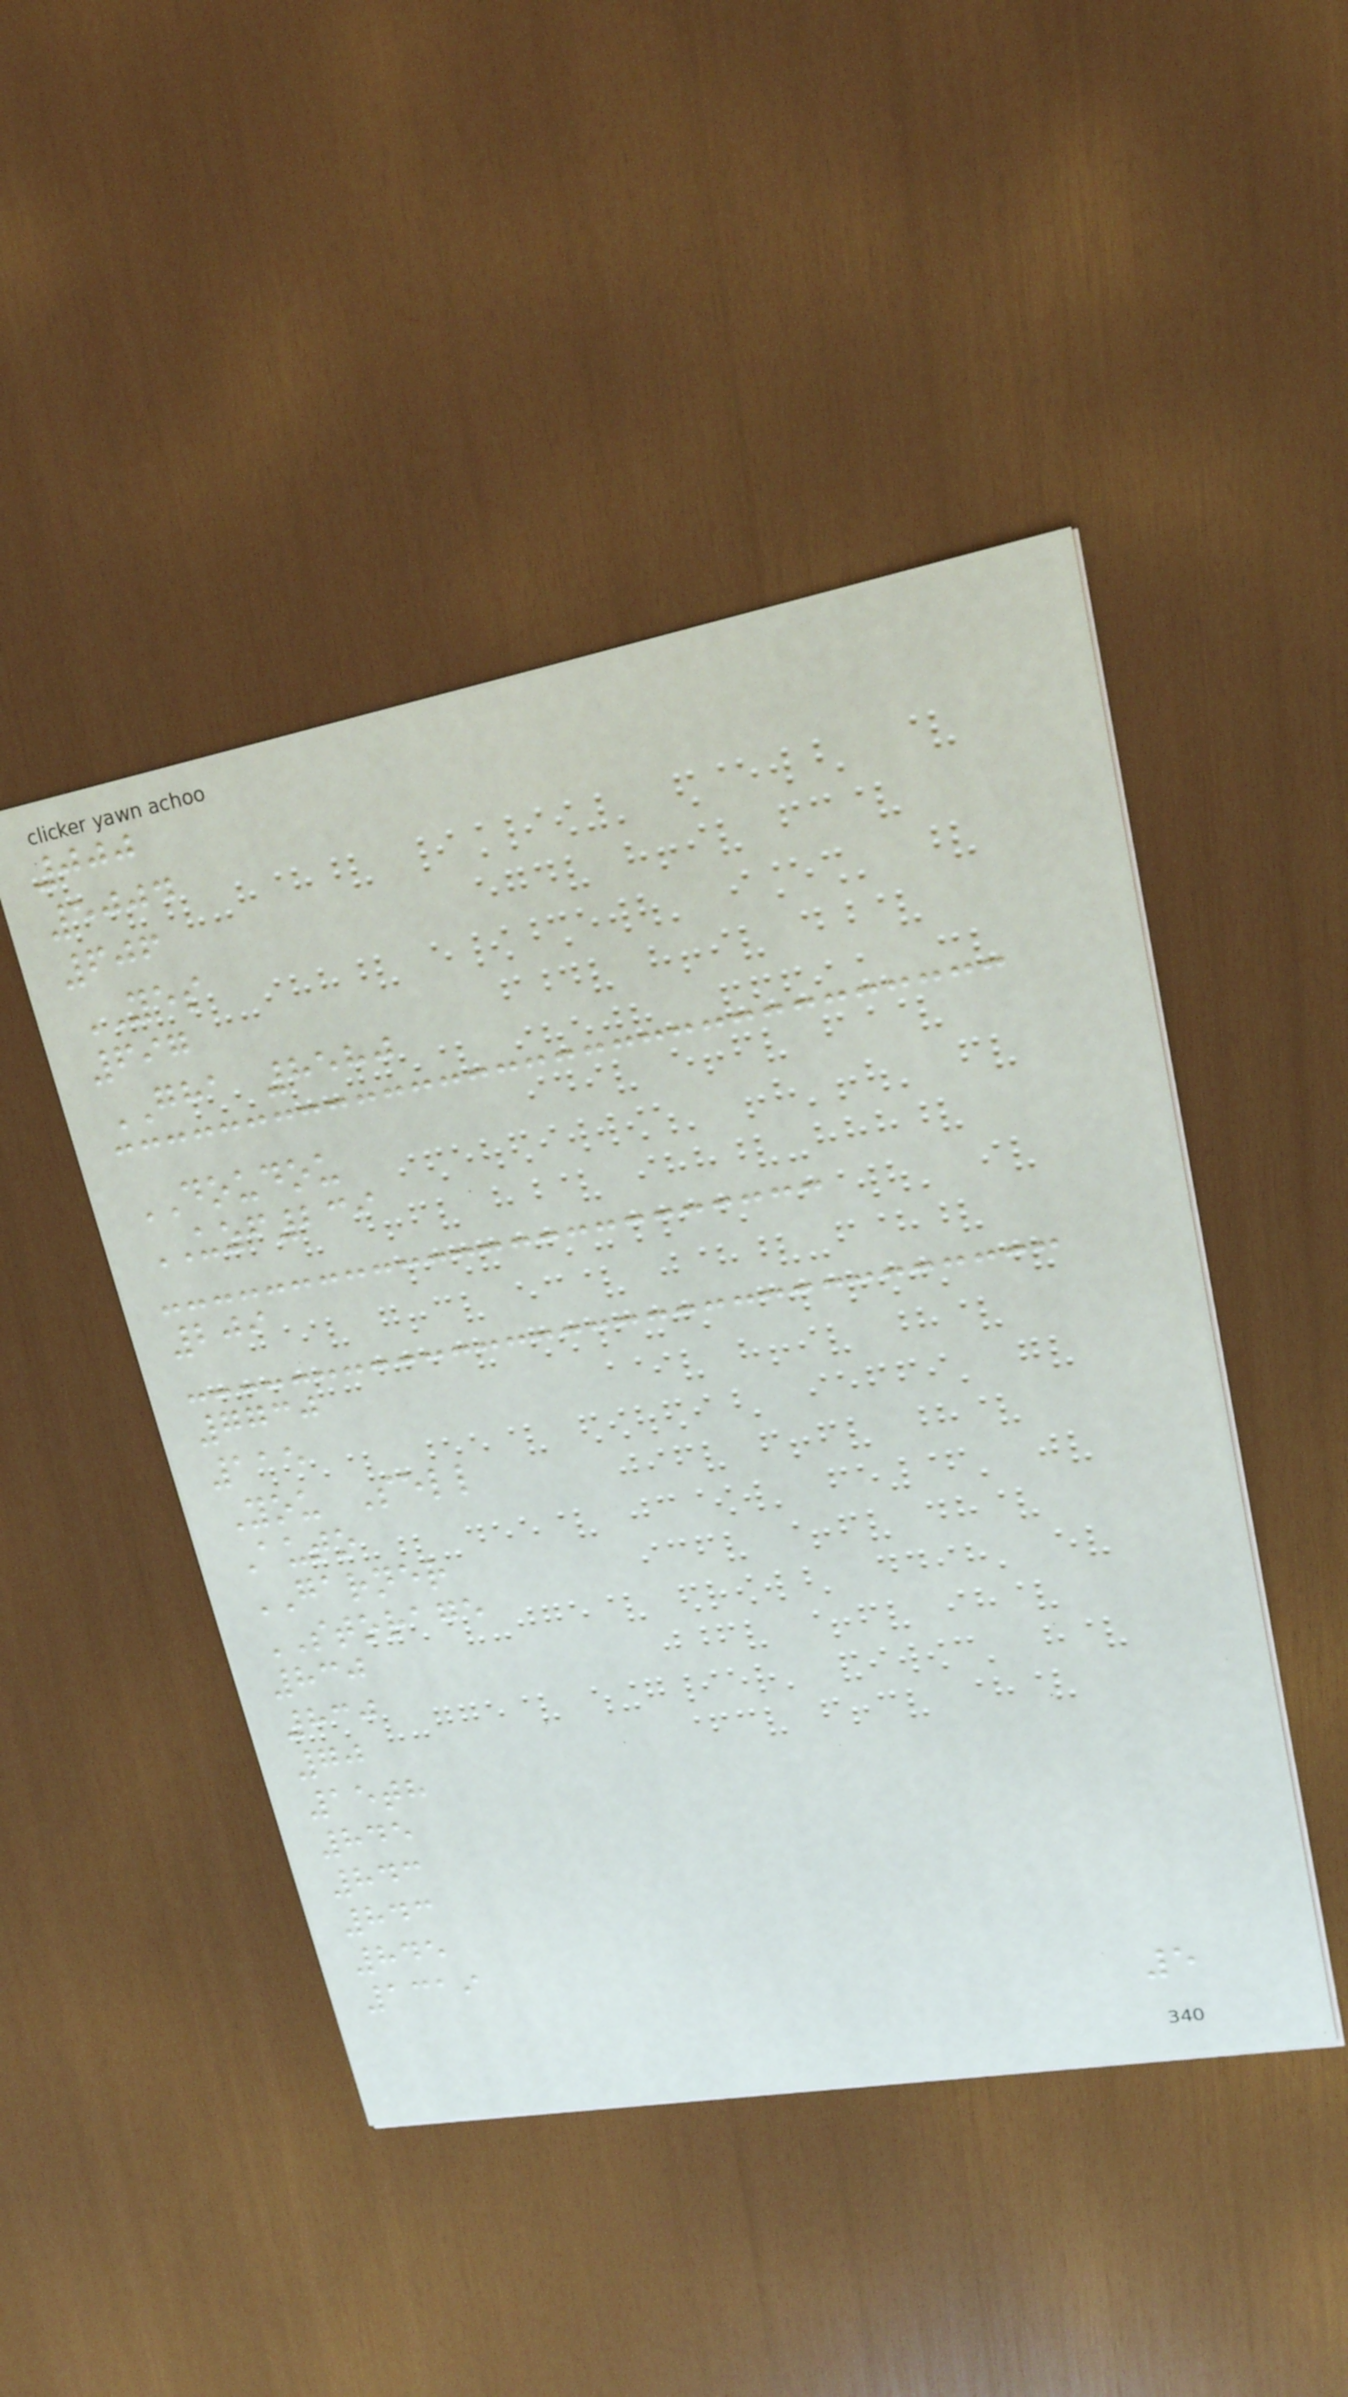000
5004
606
YES
697
GHA 8580
DOUDOU
UZF239
209
7730
115
You Sell
Auto
GARNER
STORAGE
830
830
70
15th
845
843
843
845
1319
5
